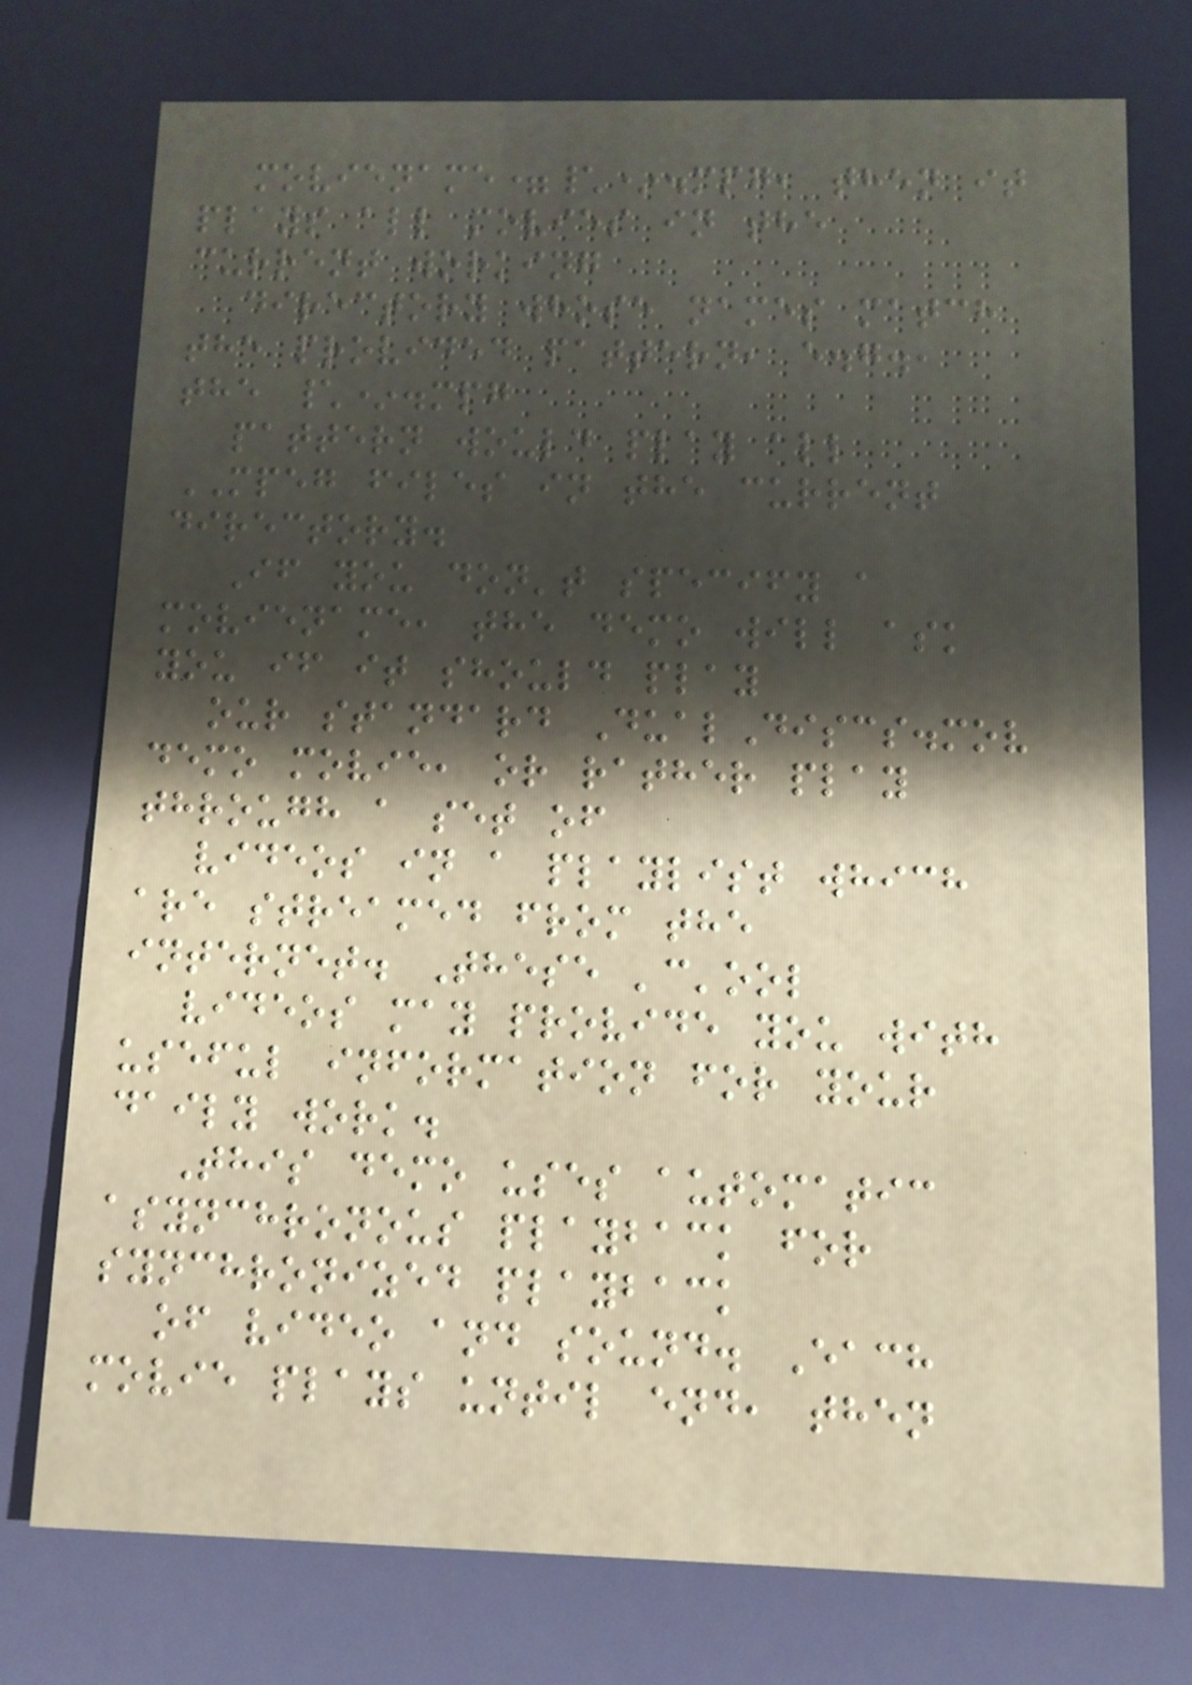moviename=\*.mpg, then it
plays all movies in the
current working
directory whose names match
the provided pattern, e.g.,
the \*.mpg
pattern would play all
MPEG files in the current
directory.
If you don't specify a
moviename, the demo will ask
you if it should play
our standard DualDiscs.mov
demo movie, or rather play
through a set of
videos in a playlist which
are streamed from the
internet. These 'c'ool
videos may provide you with
useful information for your
daily work.
This demo uses automatic
asynchronous playback for
synchronized playback
of video and sound. Each
movie plays until end, then
